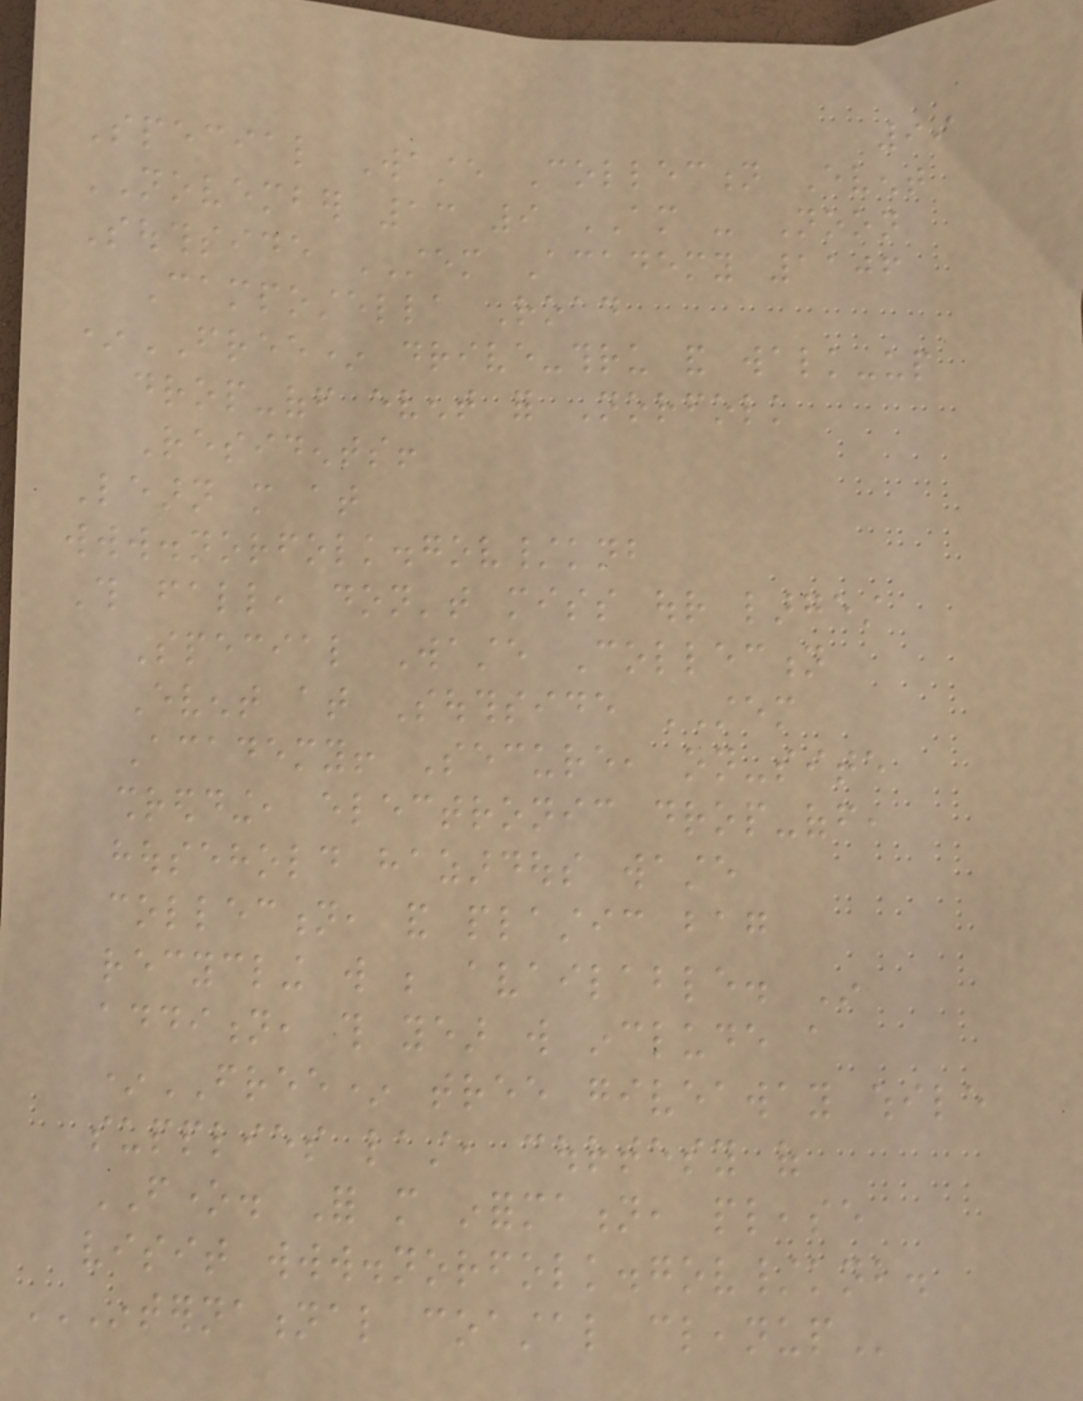99
Special Waste Collection Event
NOVEMBER 13 9 AM - Noon
Southside STEM Academy 1106
Campostella Road
*FREE* drive-thru and walk-up
drop-off event for Norfolk
Residents!
Learn more at
www.norfolk.gov/knb
This fall, don't miss our largest
Special Waste Collection
Event at Southside STEM
Academy! Secure, on-site
shredding, electronic drop-off,
household hazardous waste
collection, and plastic bag
recycling will be available. In
addition, this year will include a
*FREE* tree giveaway while
supplies last, courtesy of
FONE. For more information, please
visit www.norfolk.gov/knb.
INTERNATIONAL COASTAL CLEANUP
